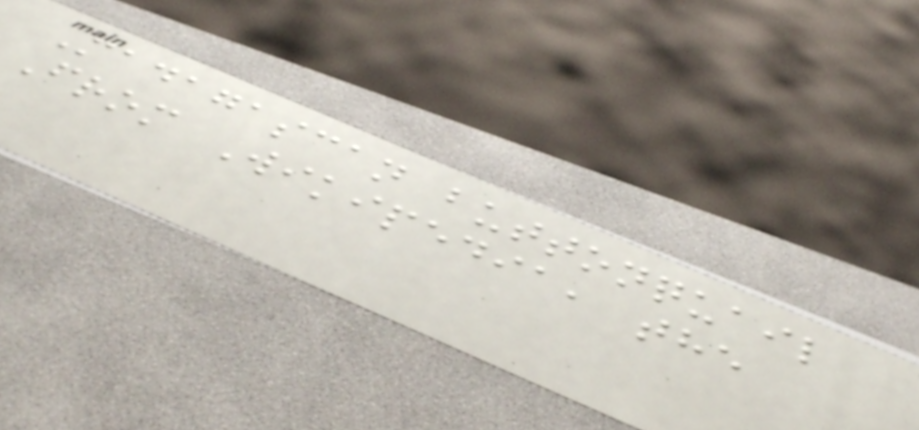Madagascan buttonquail
From Wikipedia, the
